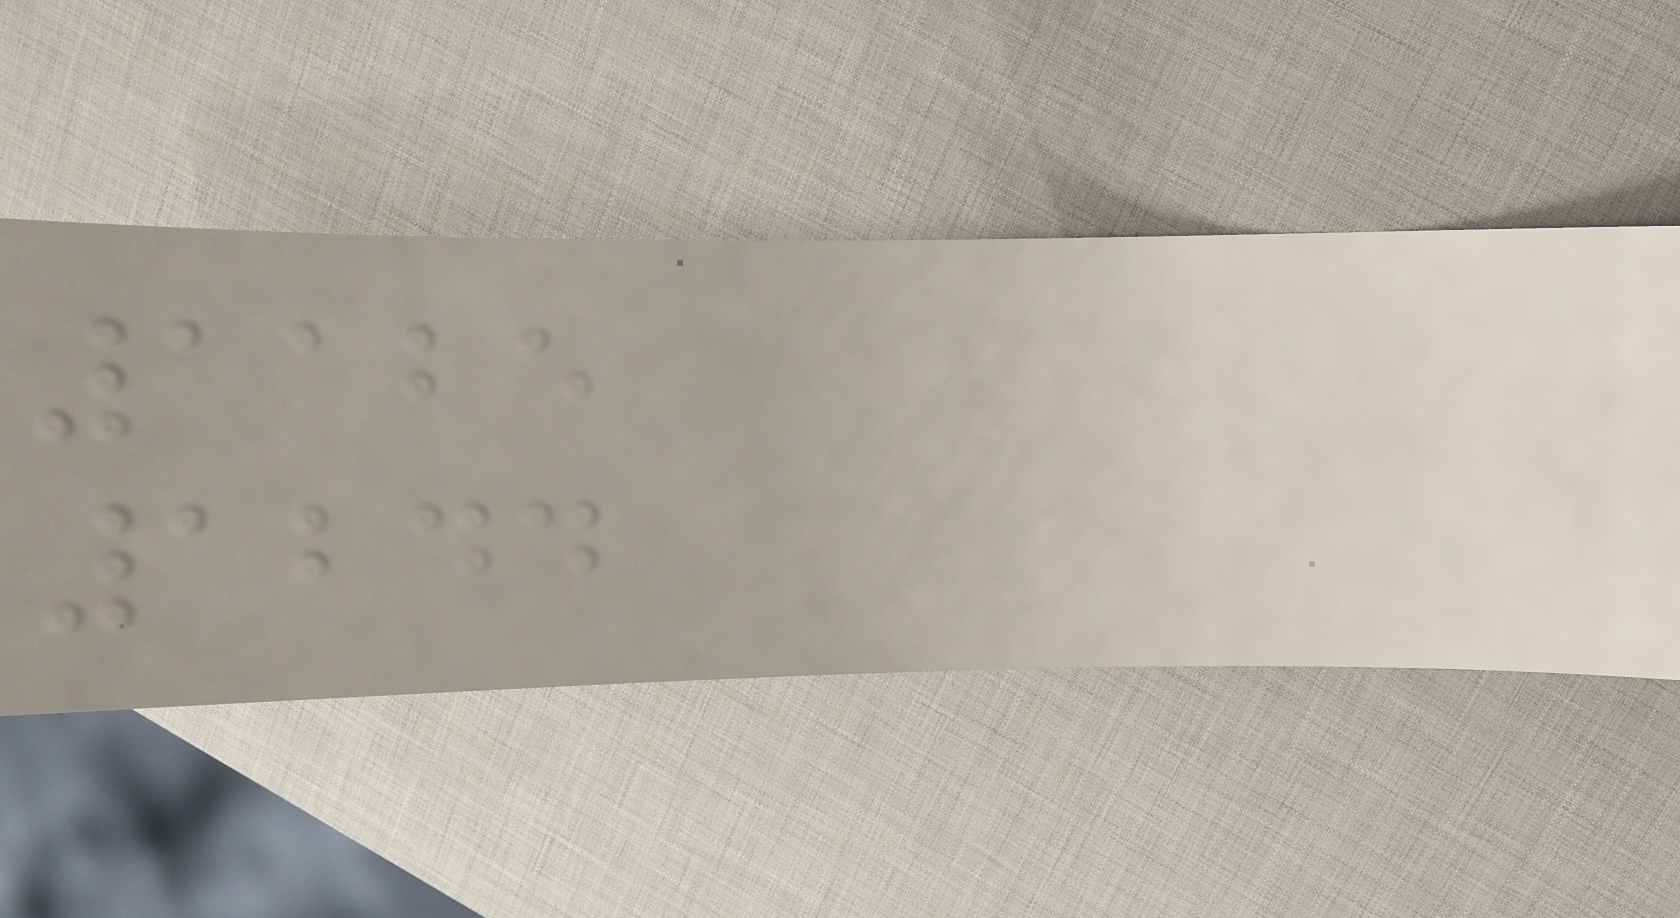1125
1244
